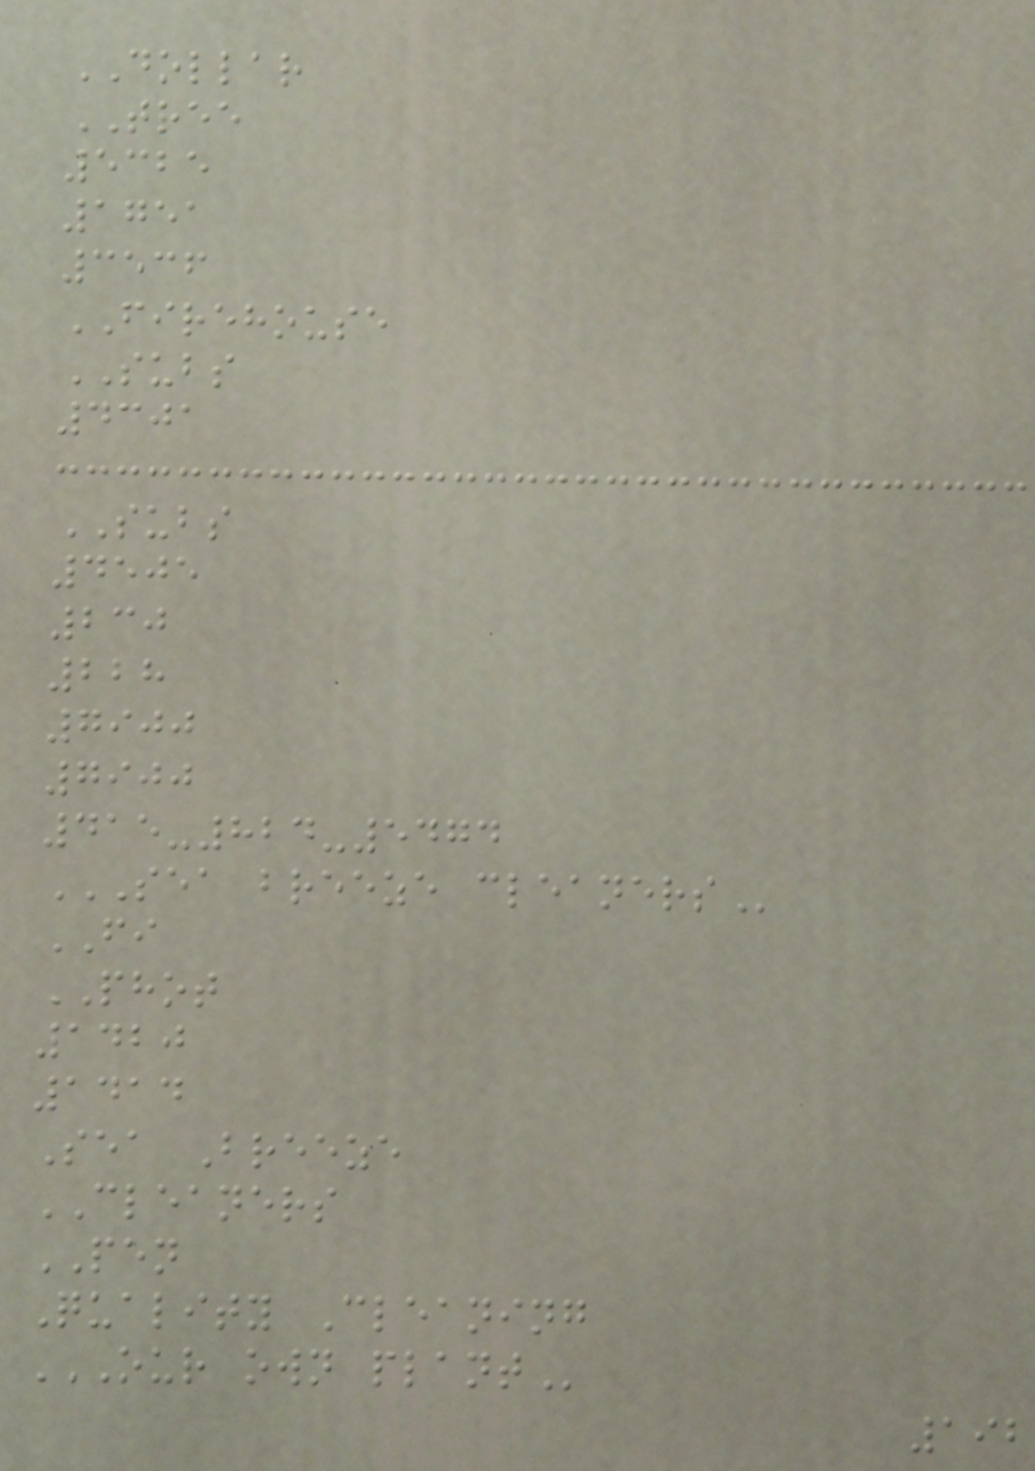DOLLAR
TREE
5325
1751
3536
FIREHOUSE
SUBS
4301
SUBS
4505
230
228
7900
7900
415-824-5474
SEA BREEZE CLEANERS
FI
PHOT
1420
1414
Sea Breeze
CLEANERS
PEN
Quality Cleaning
OUR OWN PLANT
192
